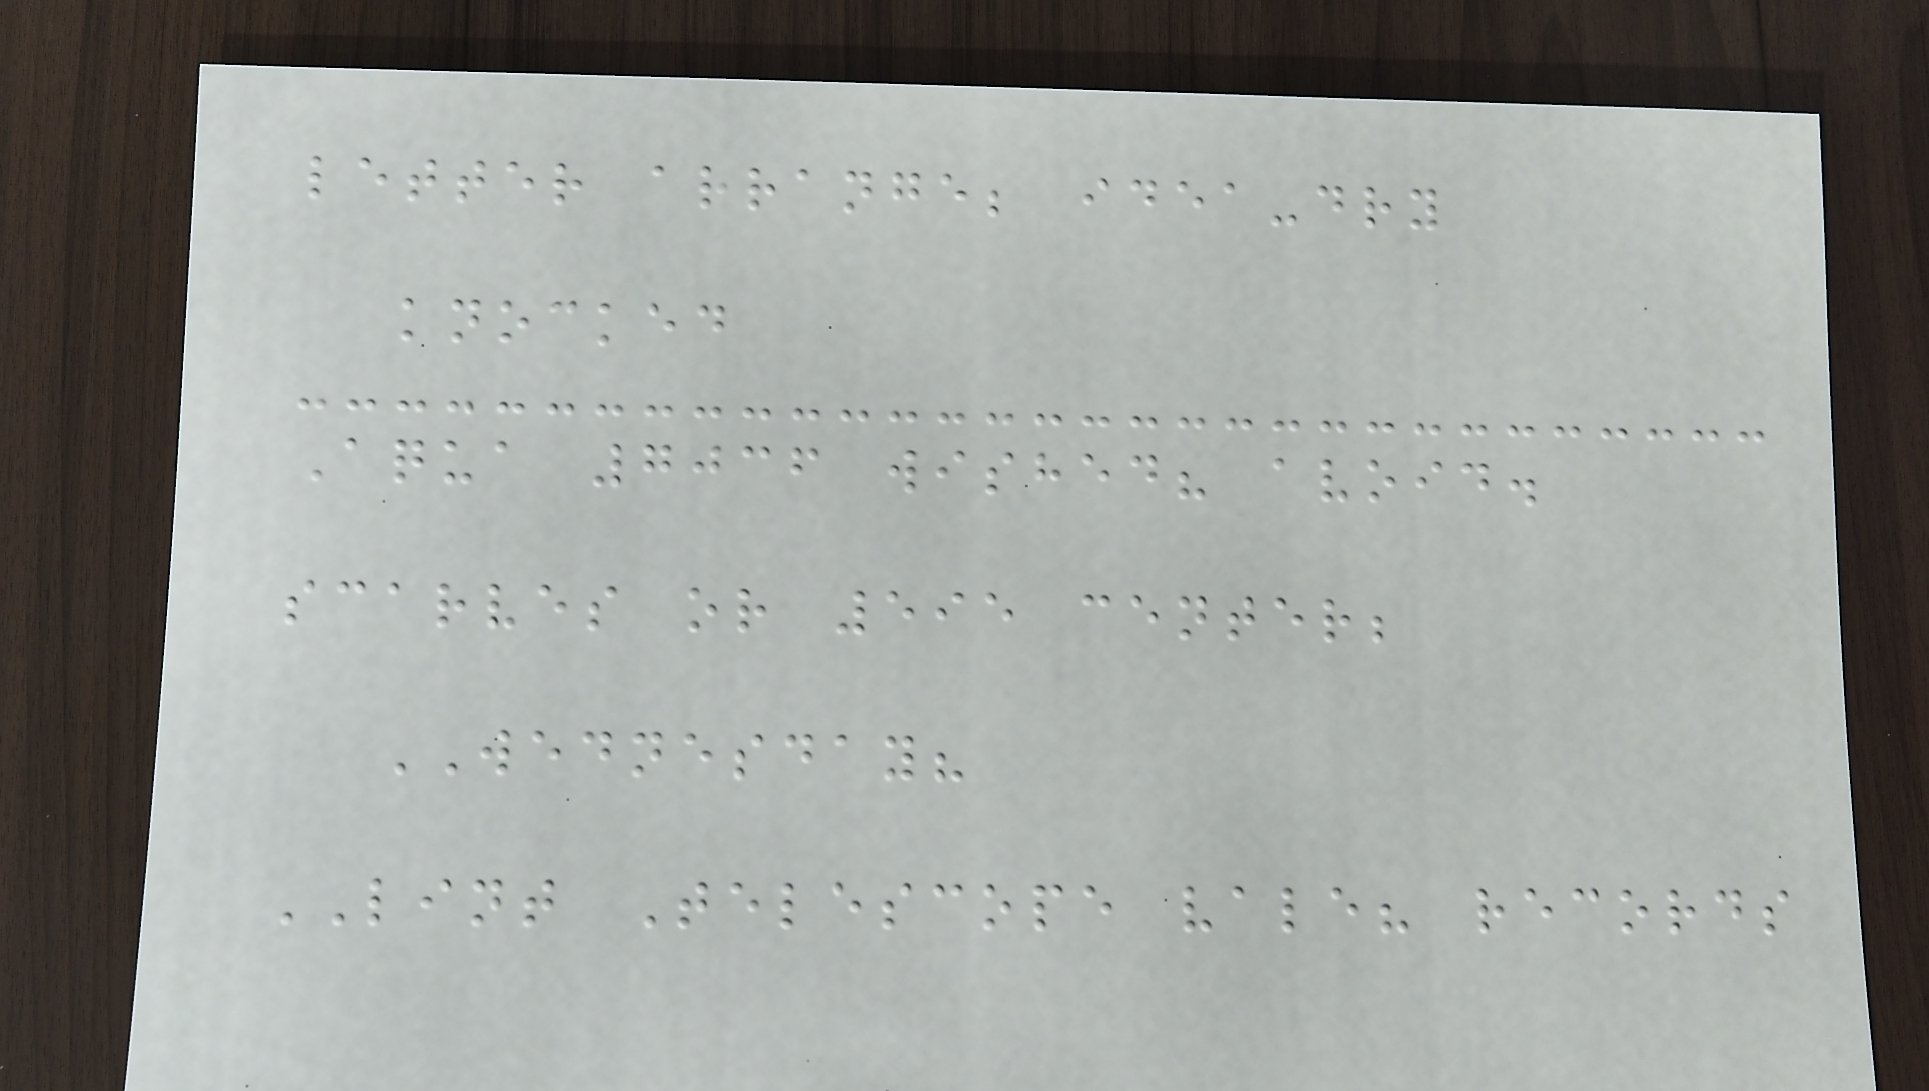letter arrange; idea-dry
knocked
Aqua 7036 wished? avoid.
scarves or 595 center;
WEDNESDAY?
LINT Telescope vale? records
